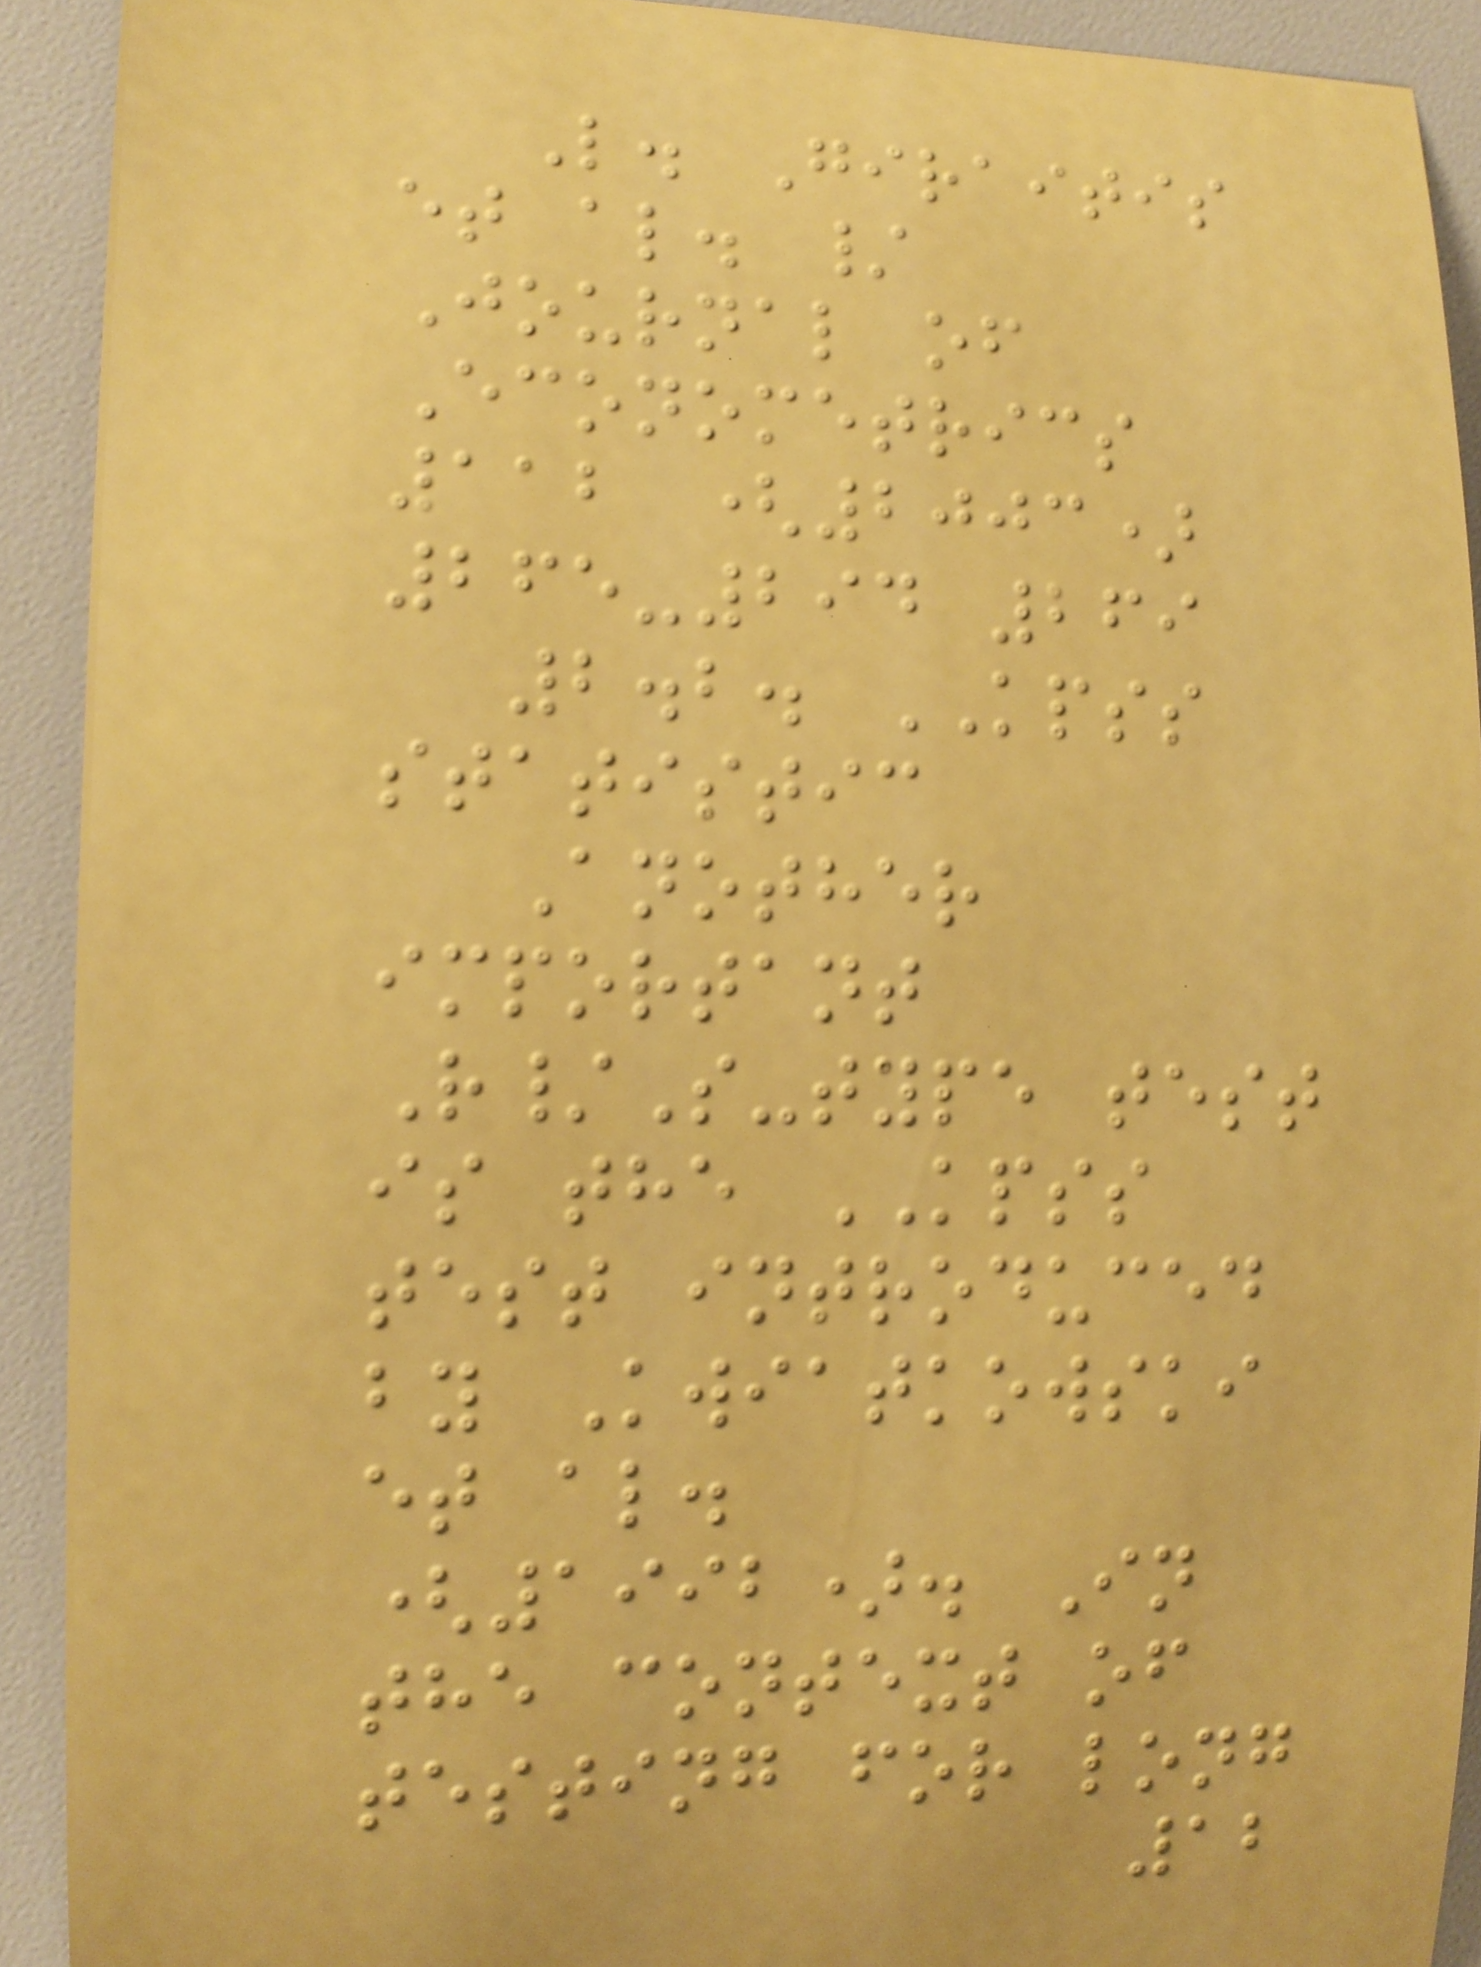L. Giraitis
et al. /
Journal of
Econometrics
112 (2003)
265-294 269
2.2. KPSS
statistic
Another
important
R/S-type test
is the KPSS
test introduced
by Kwiatkowski
et al.
(1992). In
the context of
testing for long
12
